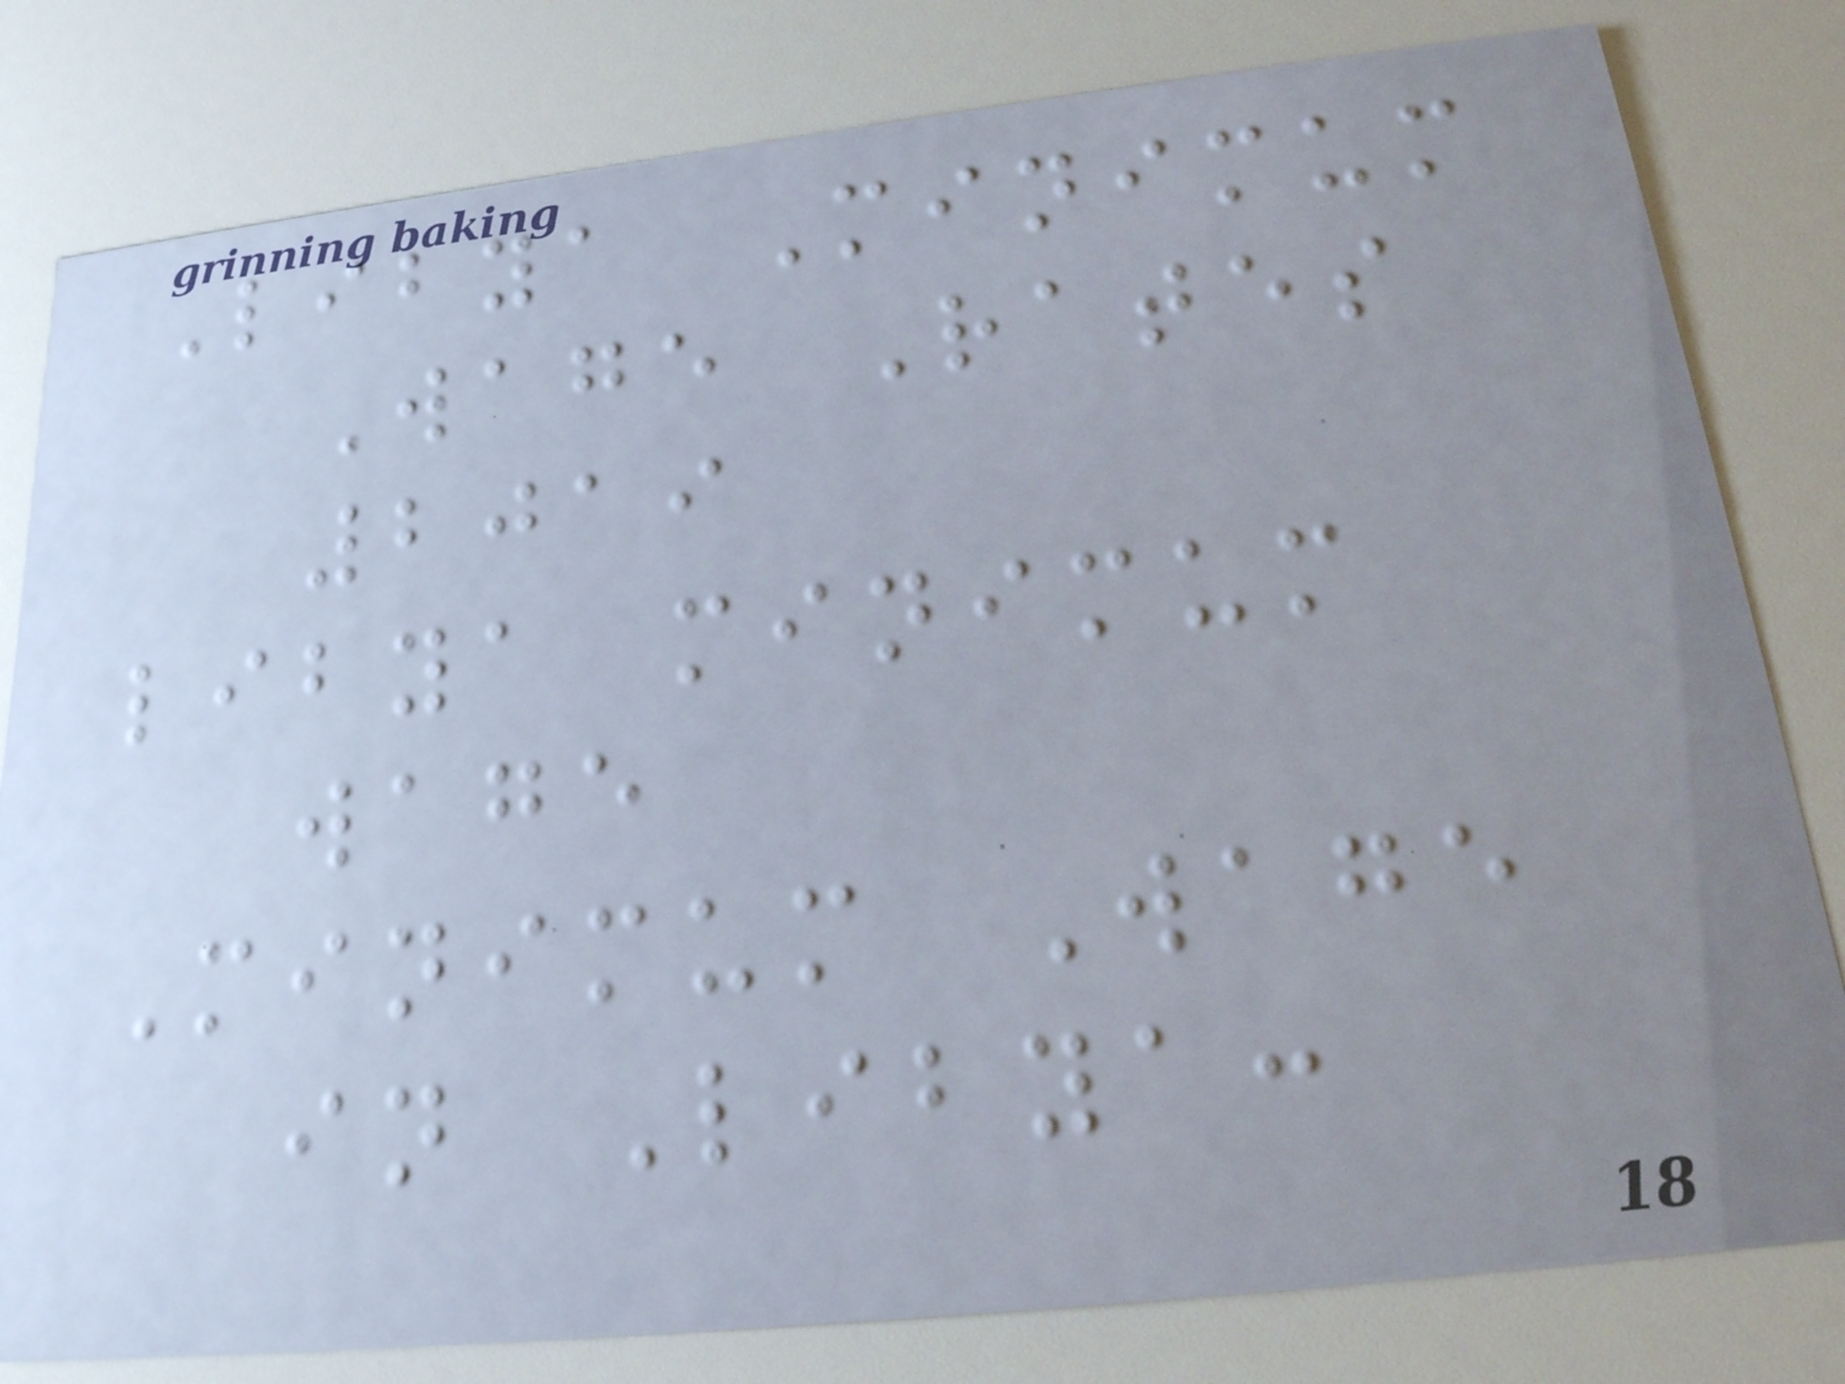Libya Minimum
Wage Rates
2019
libya minimum
wage
Minimum Wage
in Libya:
